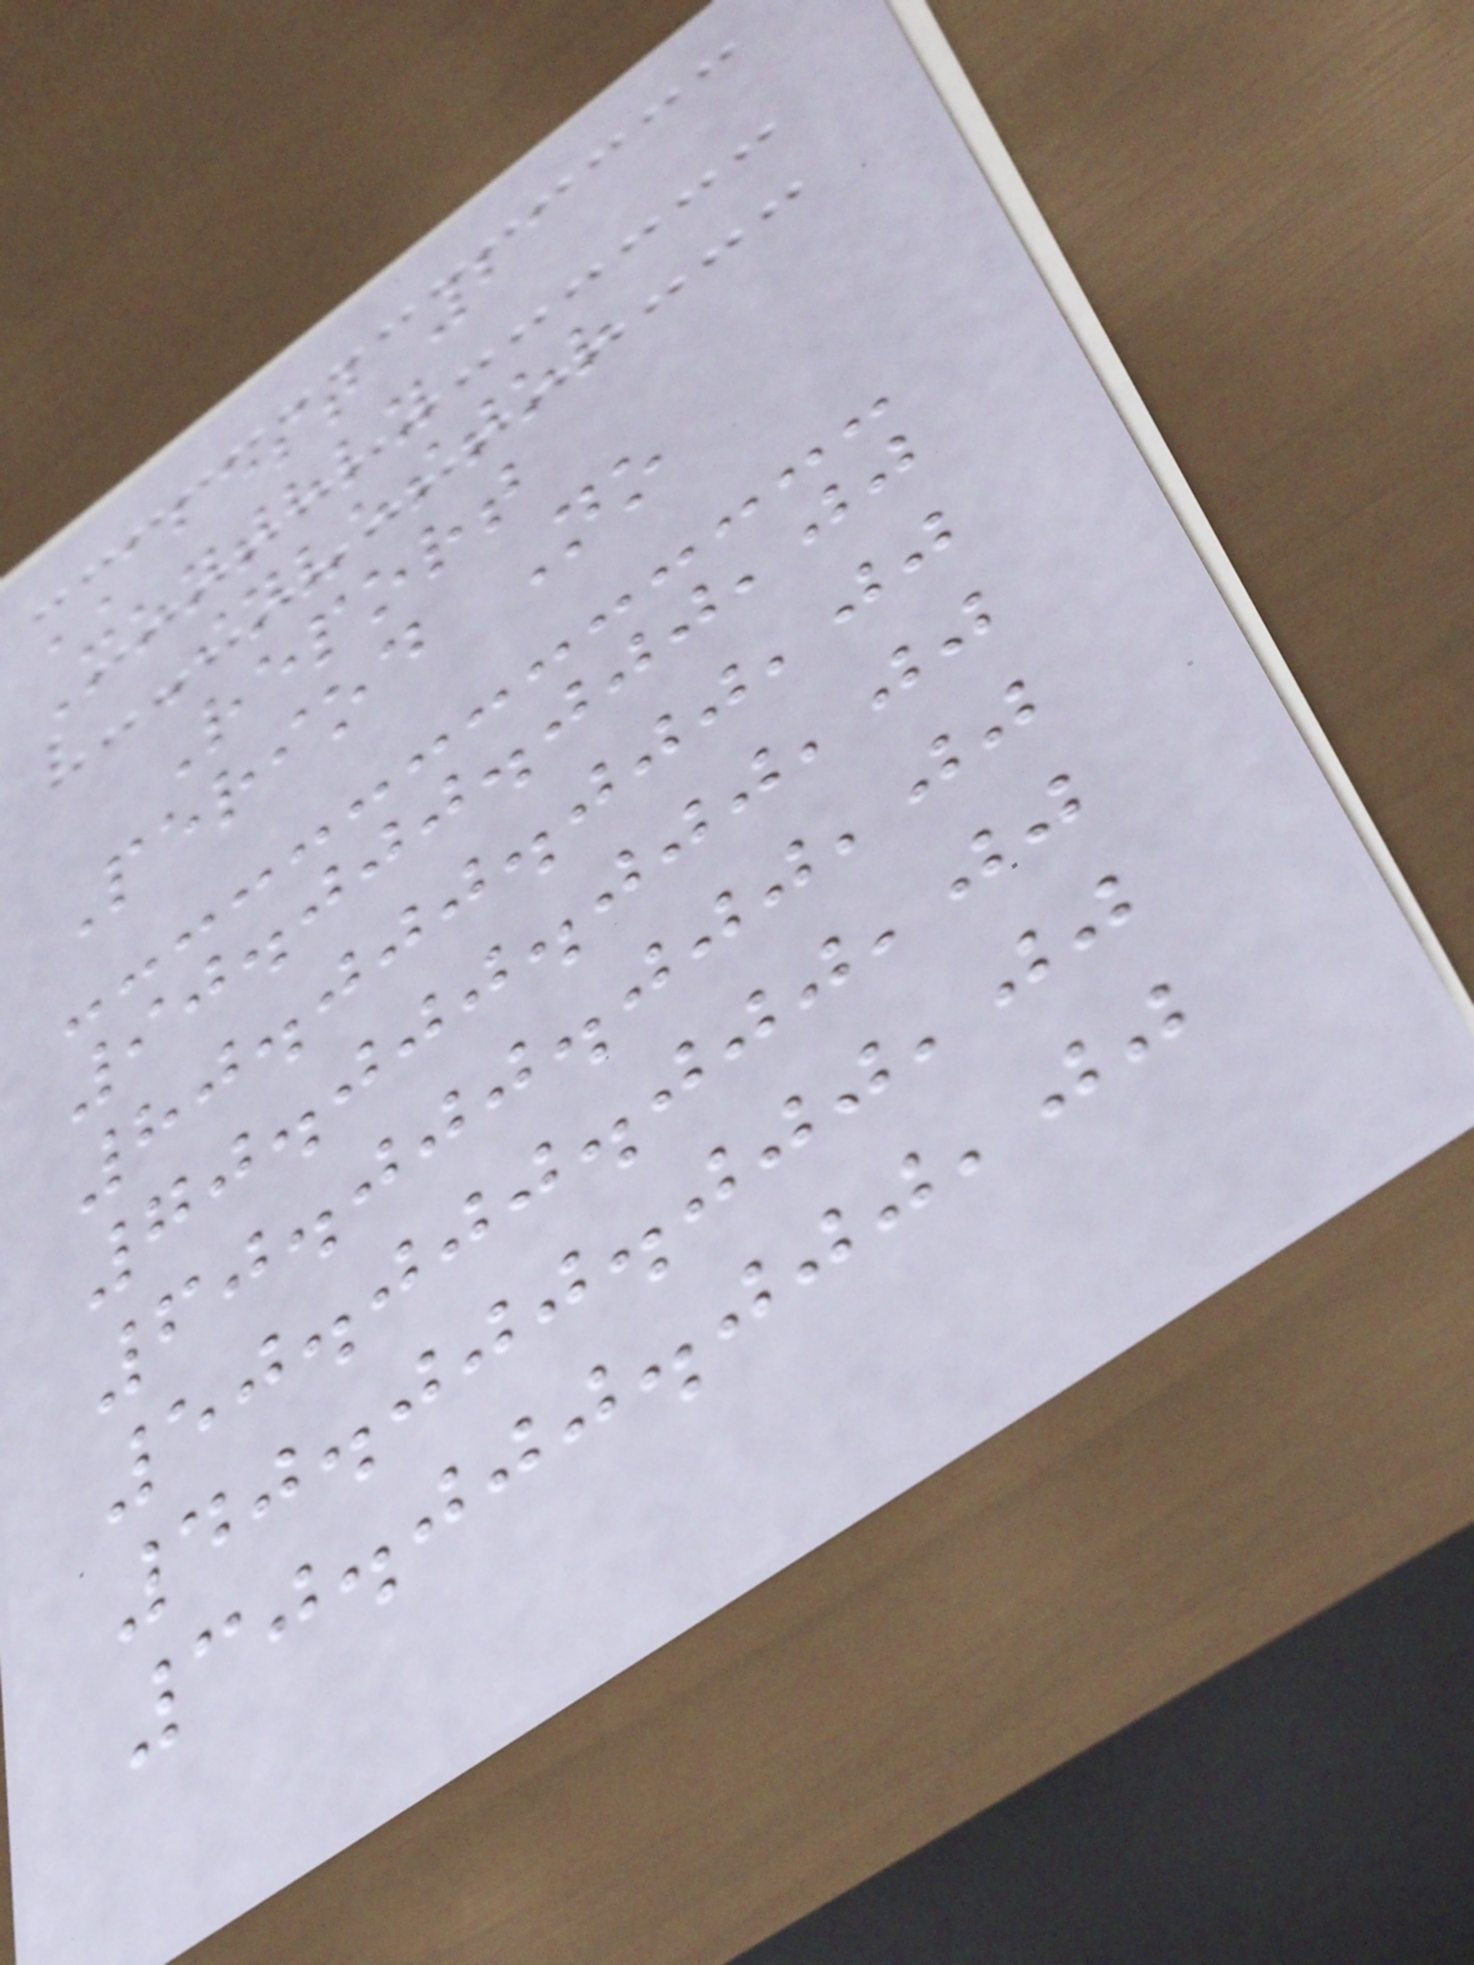ABEST 21
Monthly
Investor
Report
Period No
90.000.000,00
80.000.000,00
70.000.000,00
60.000.000,00
50.000.000,00
40.000.000,00
30.000.000,00
